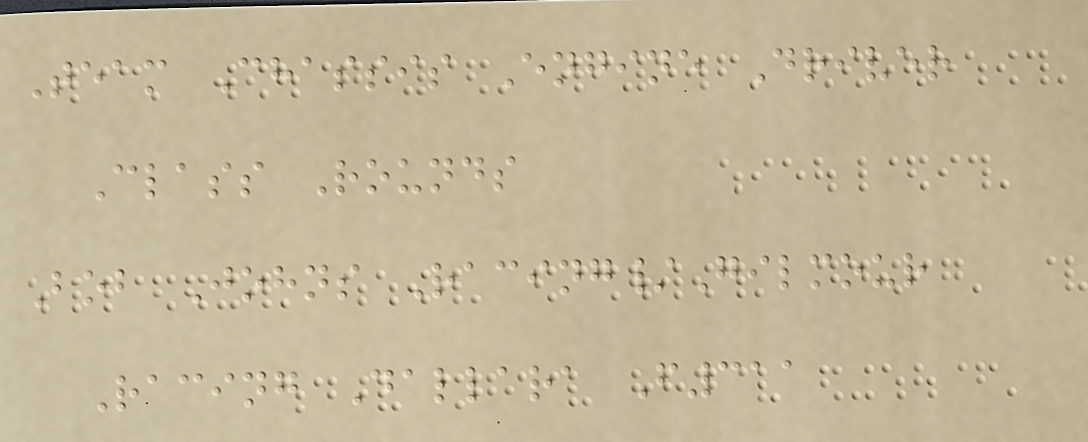Team Chassis Engine Driver
Class Rounds
Bob Johns Racing/Gilmour
Racing Dallara F311
